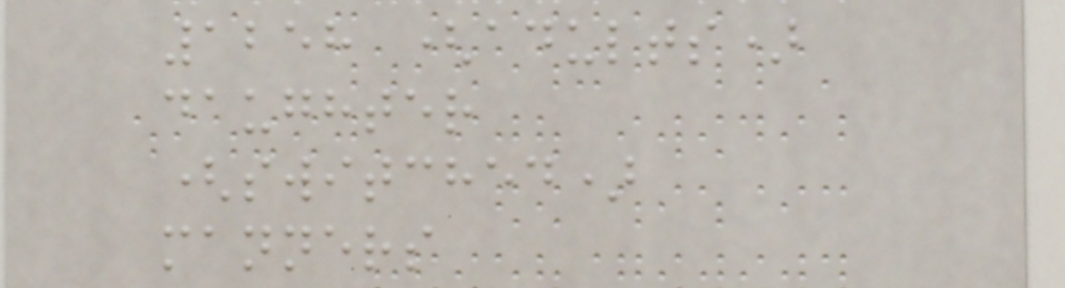1258 (adults)
daughter
(switched)
manners
